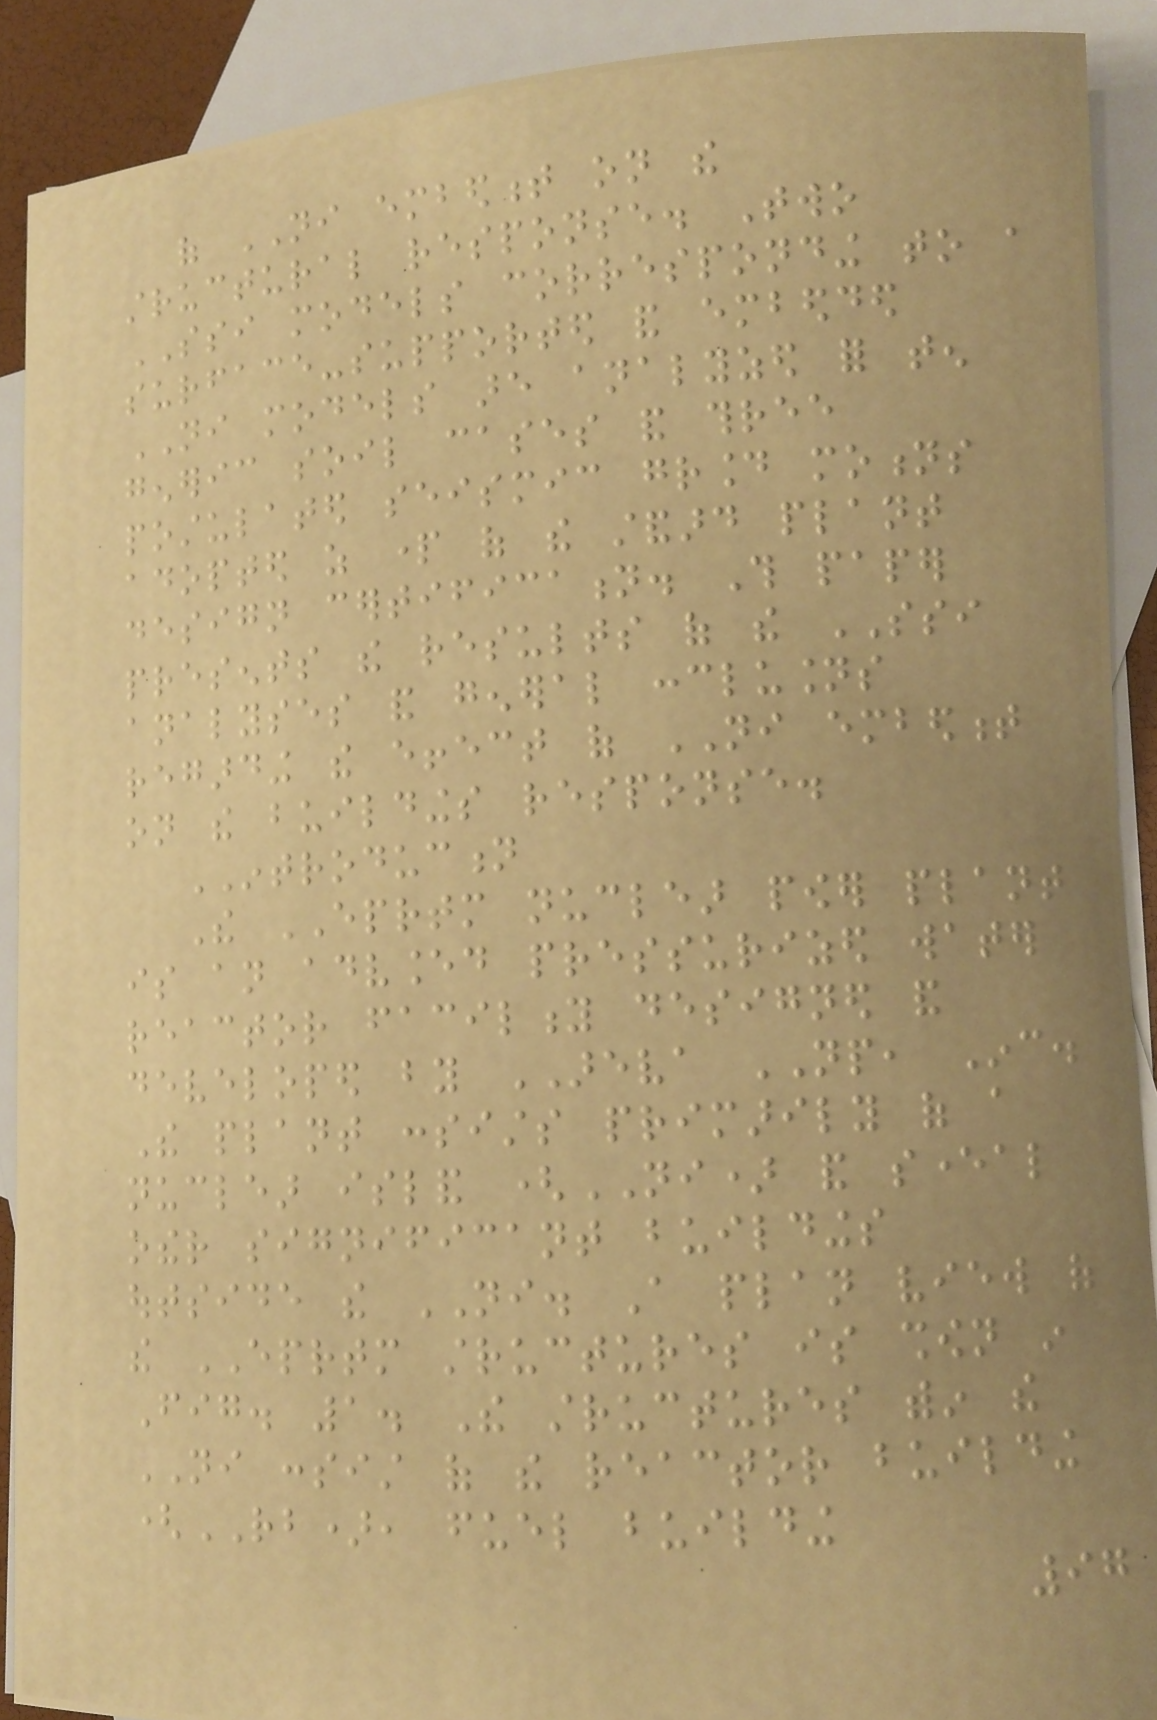of NI embedment on the
structural response. Two
SSI models corresponding to a
surface-supported and embedded
NI models are analyzed for ten
generic soil cases and three
postulated seismic ground motions
adopted as part of the standard plant
design certification. This paper
presents the results of the SSI
analyses and general conclusions
regarding the effect of NI embedment
on the buildings response.
INTRODUCTION
The EPRTM nuclear power plant
is an advanced pressurized water
reactor facility designed and
developed by AREVA NP, Inc.
The plant consists primarily of a
nuclear island (NI) and several
other significant buildings
outside the NI. A plan view of
the EPRTM structures is shown in
Fig. 1. The structures within the
NI consist of the reactor building
(RB), fuel building
97
